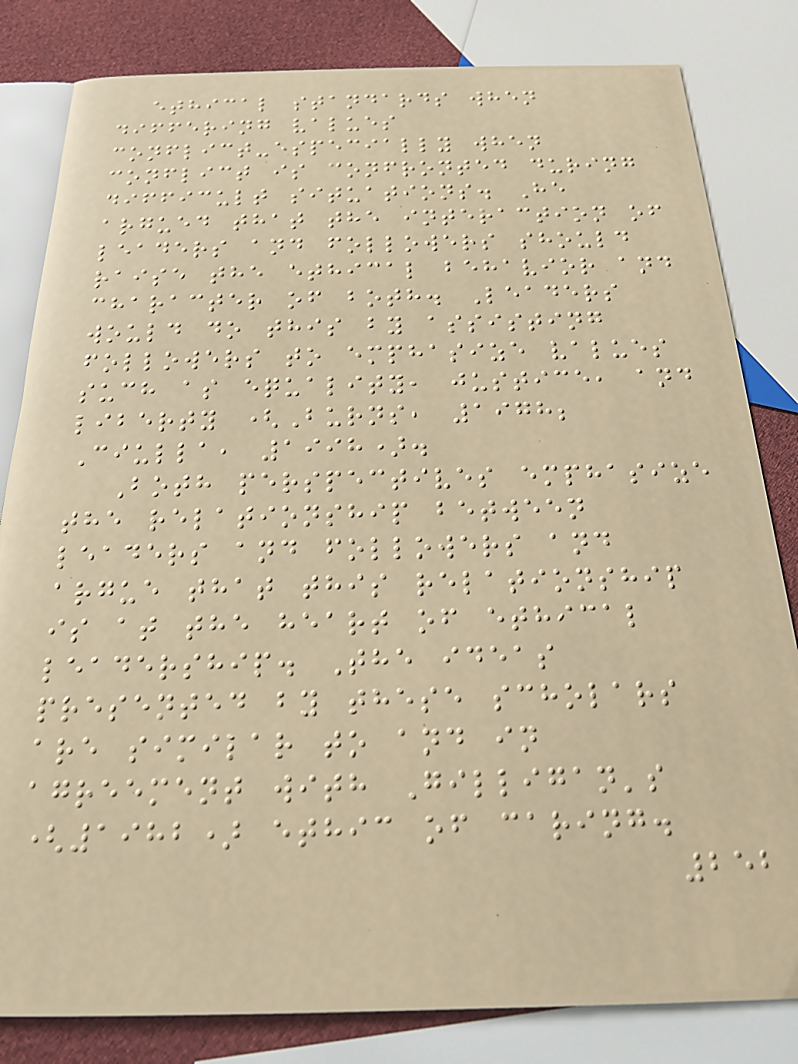ethical standards when
differing values
conflict-especially when
conflict is confronted during
difficult situations. He
argued that the interaction of
leaders and followers should
raise the ethical behavior and
character of both. Leaders
would do this by assisting
followers to emphasize values
such as equality, justice, and
liberty (Burns, 1978;
Ciulla, 1998).
Both perspectives emphasize
the relationship between
leaders and followers and
argue that this relationship
is at the heart of ethical
leadership. The ideas
presented by these scholars
are similar to and in
agreement with Gilligan's
(1982) ethic of caring.
252
